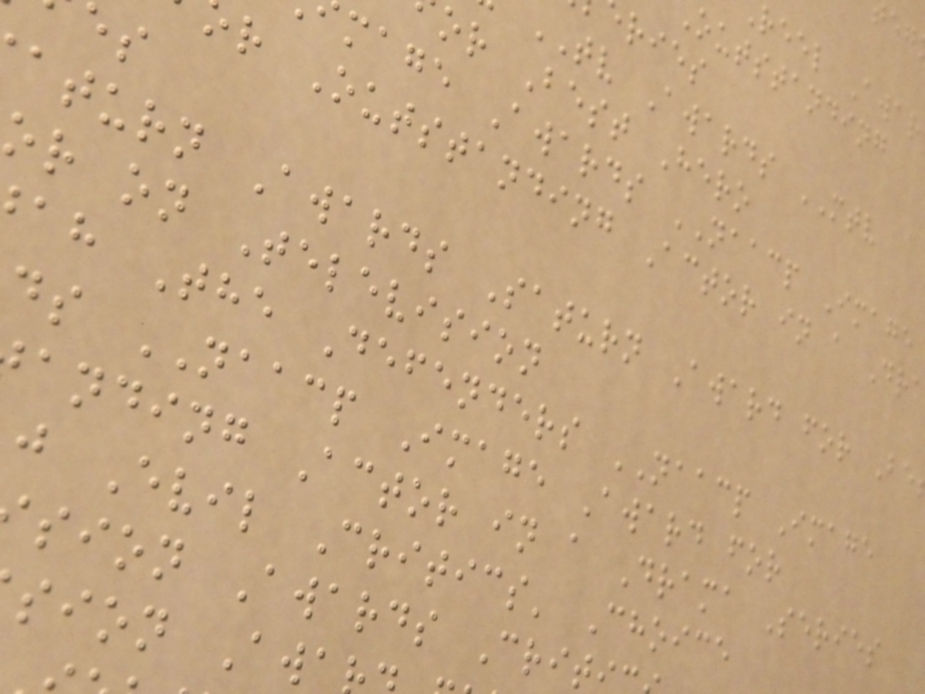reel Awar
outstanding
TV Awards MTV
or Best Hero
mage Awards NAACP Image
r Outstanding Actor in a Dra
aturn Awards Saturn Award for Be
or on Television
ah The Defenders NAACP Image
ds NAACP Image Award for
anding Actor in a Drama Series
j Evil Critics' Choice
sion Awards Crit
